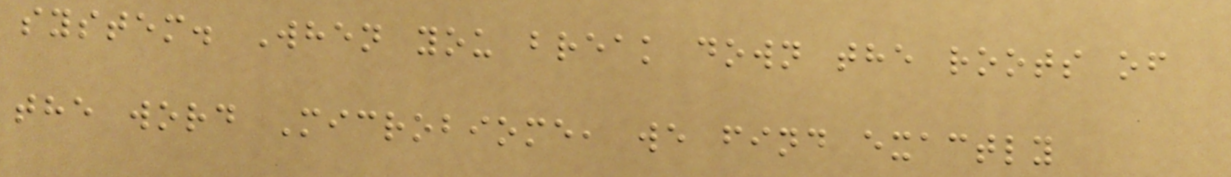system. When you break down the roots of
the word Microbiome, we find exactly
